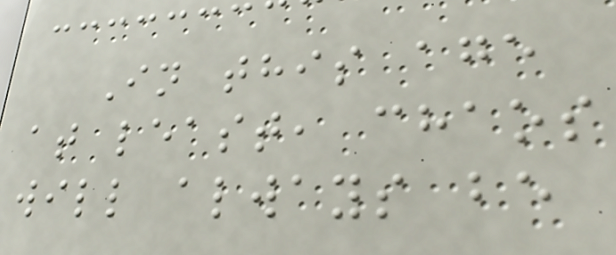In this age
at least, chaos
will always be
